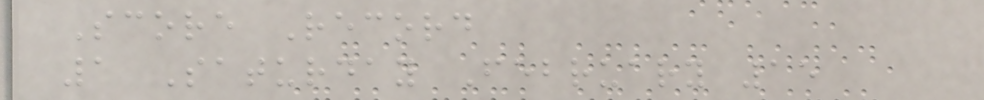Score Record
1 Saturday February 15
